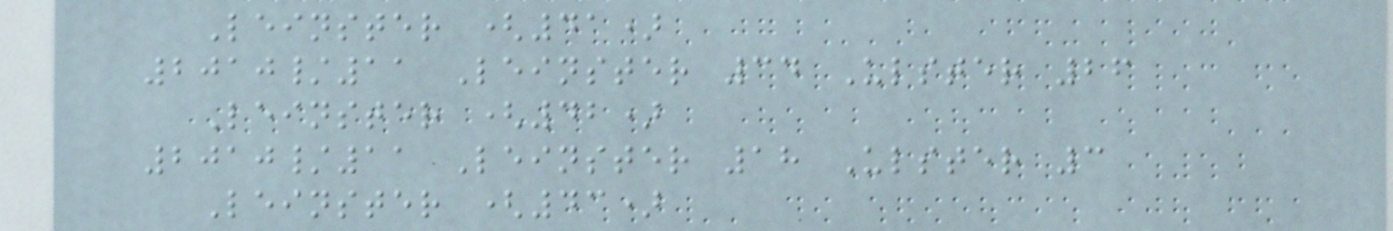Leinster (41)
2010/11 Leinster 34 Ulster 26
Leinster (42)
2010/11 Leinster 18 Ulster 3
Leinster (43)
